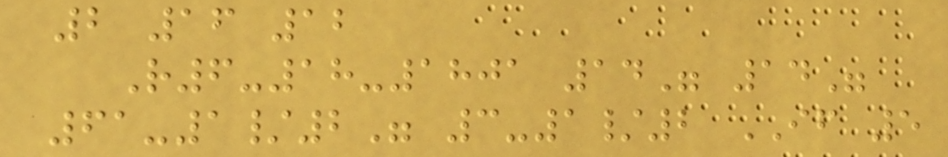2 16 12
R6-18-1801 14" 14"
61-1/2" 3-1/2 IF 5
